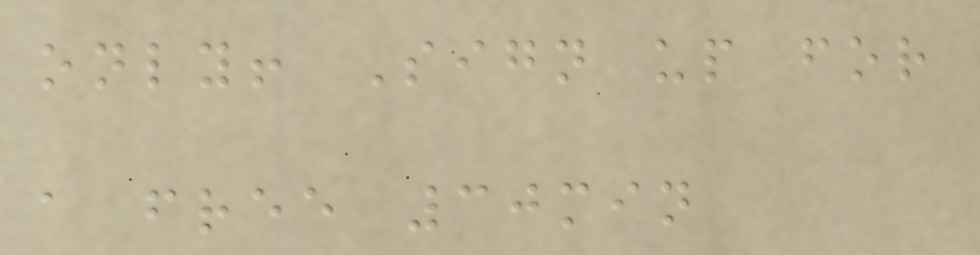only! Sign up for
a free 30min
